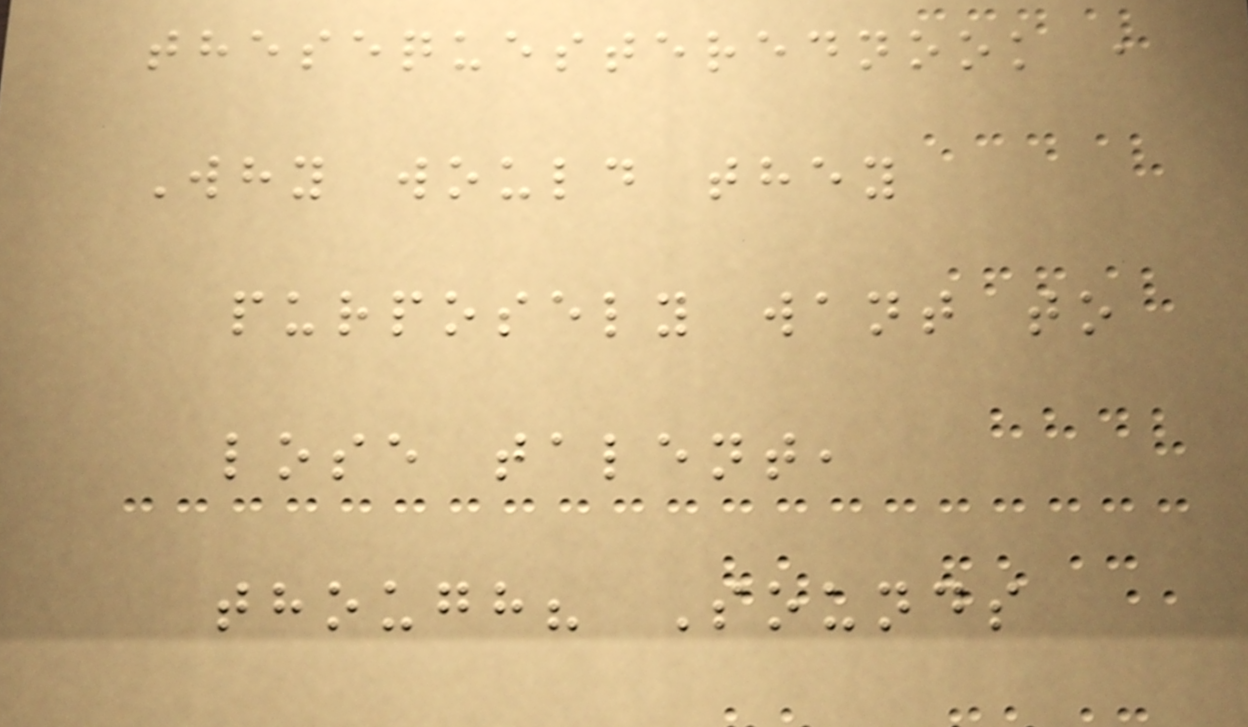thesequesterednook ,
Why would they
purposely want to
lose talent,
though? Sounds
